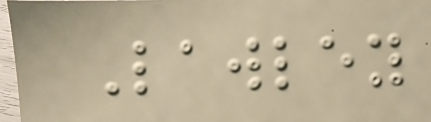Lawley
